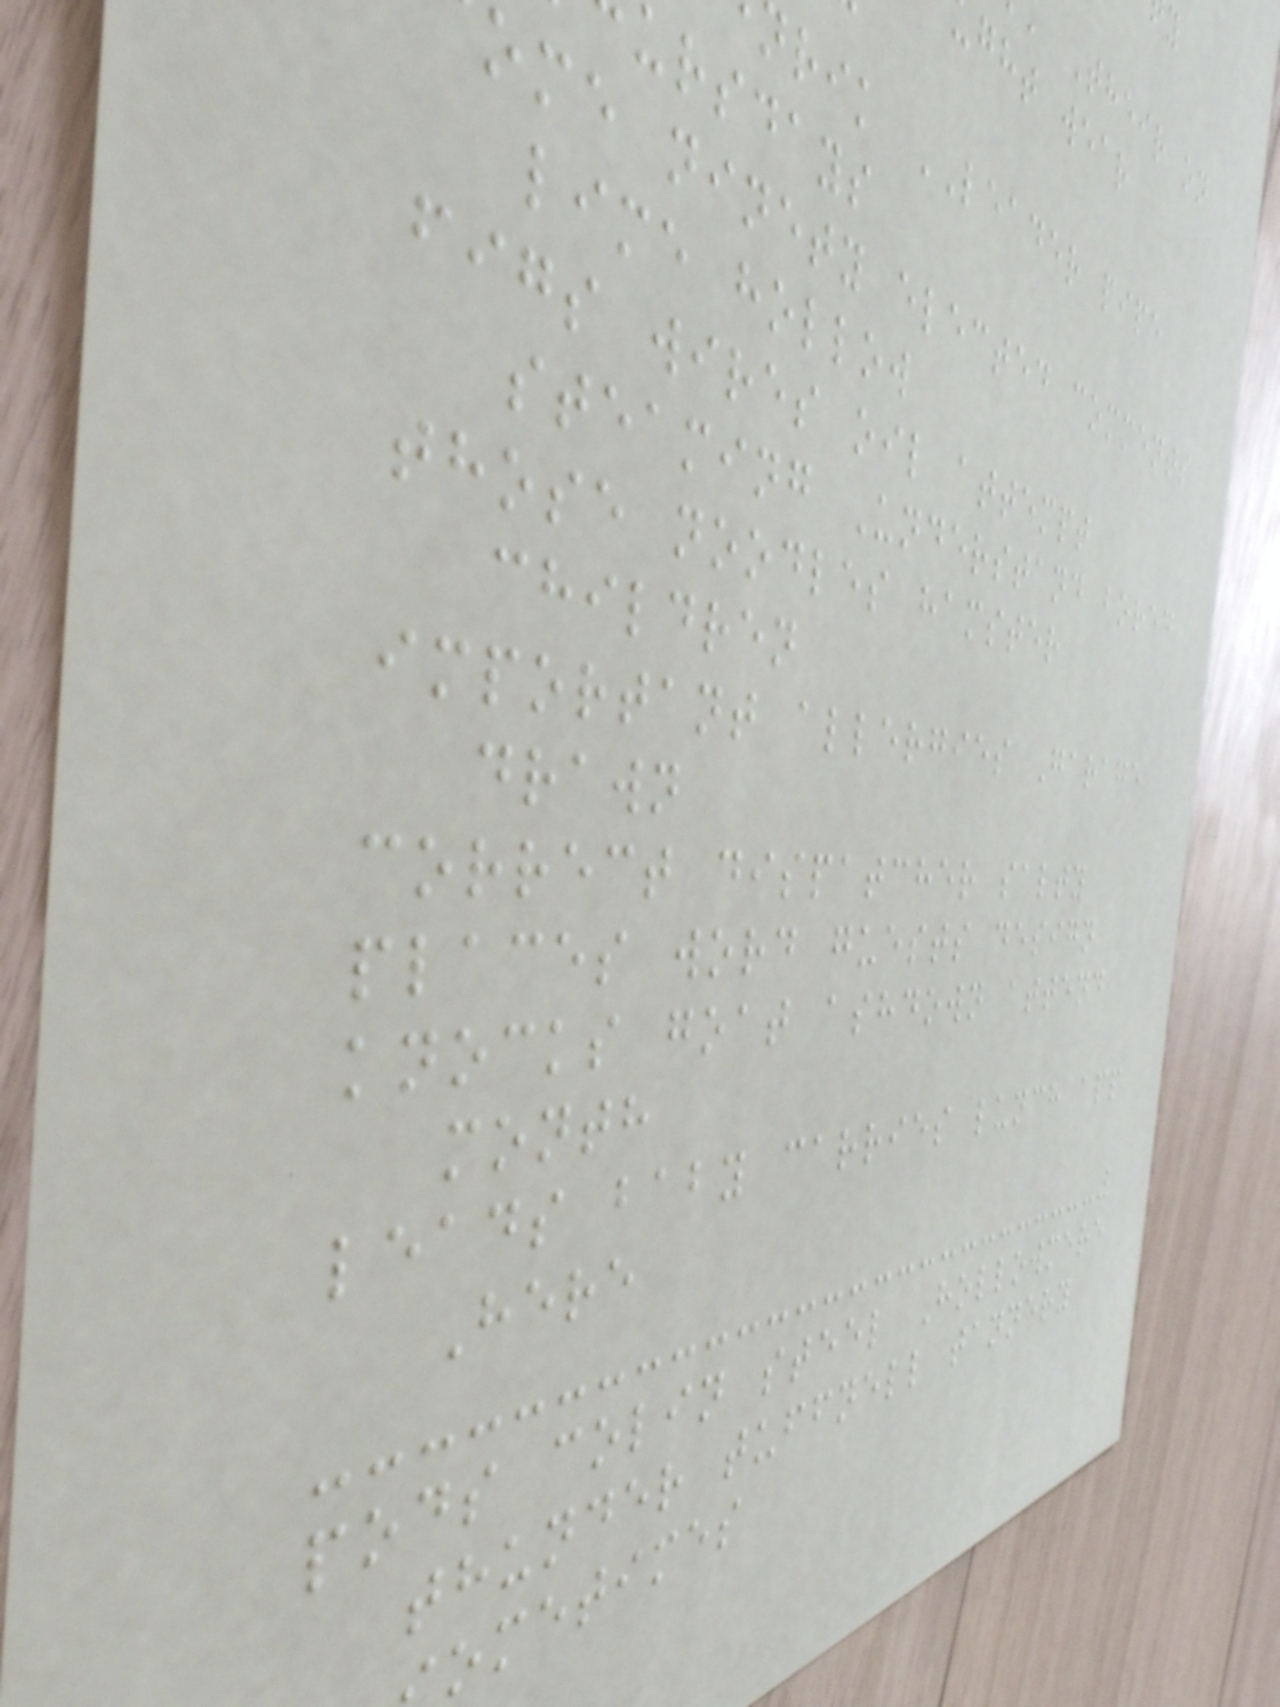Their on
ght wear
rik LEADER pipe
ursdays
ome ninety elected comments
lime hollow
figs wires oil attempt
steaming Understand bored
those noodles hamster
children
important allergies Garage
drawn
correct dispatcher salty
places word guests design
knocks goat ashdown attend
month
leads baby carries lunch app
Here
pods colin steel Hollowmere
thunder tuffnell tannery
ometimes
